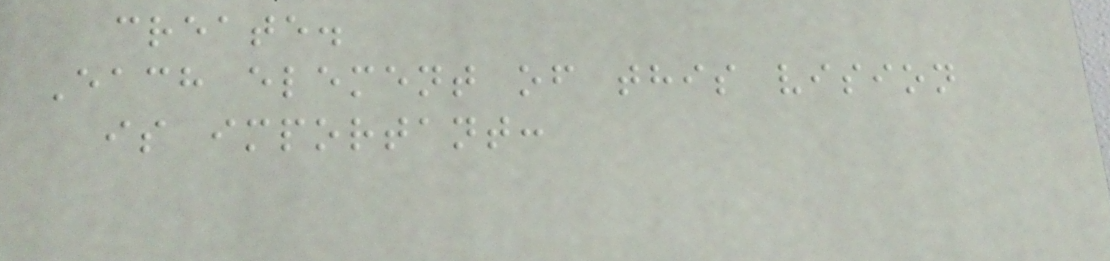create.
Each element of this vision
is important:
